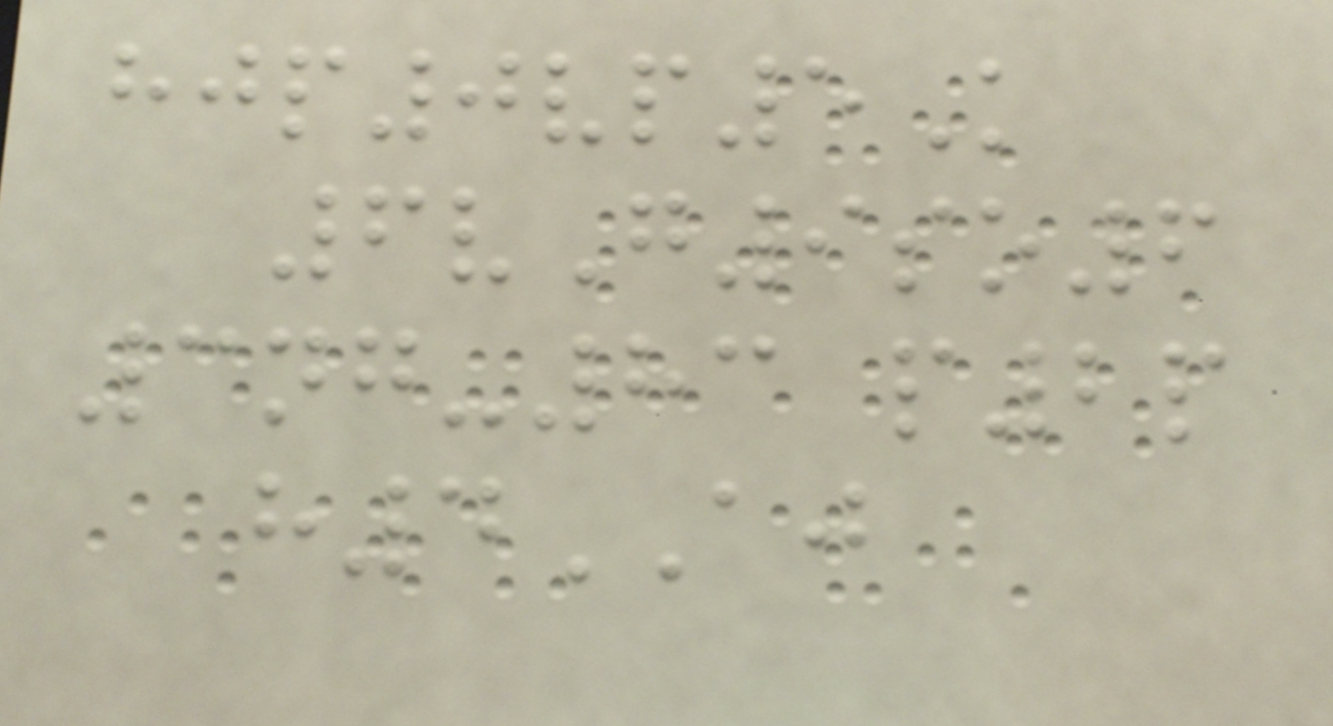hjp0vp5K
6vG9so6
3ng-83 p2p
h4AJ
